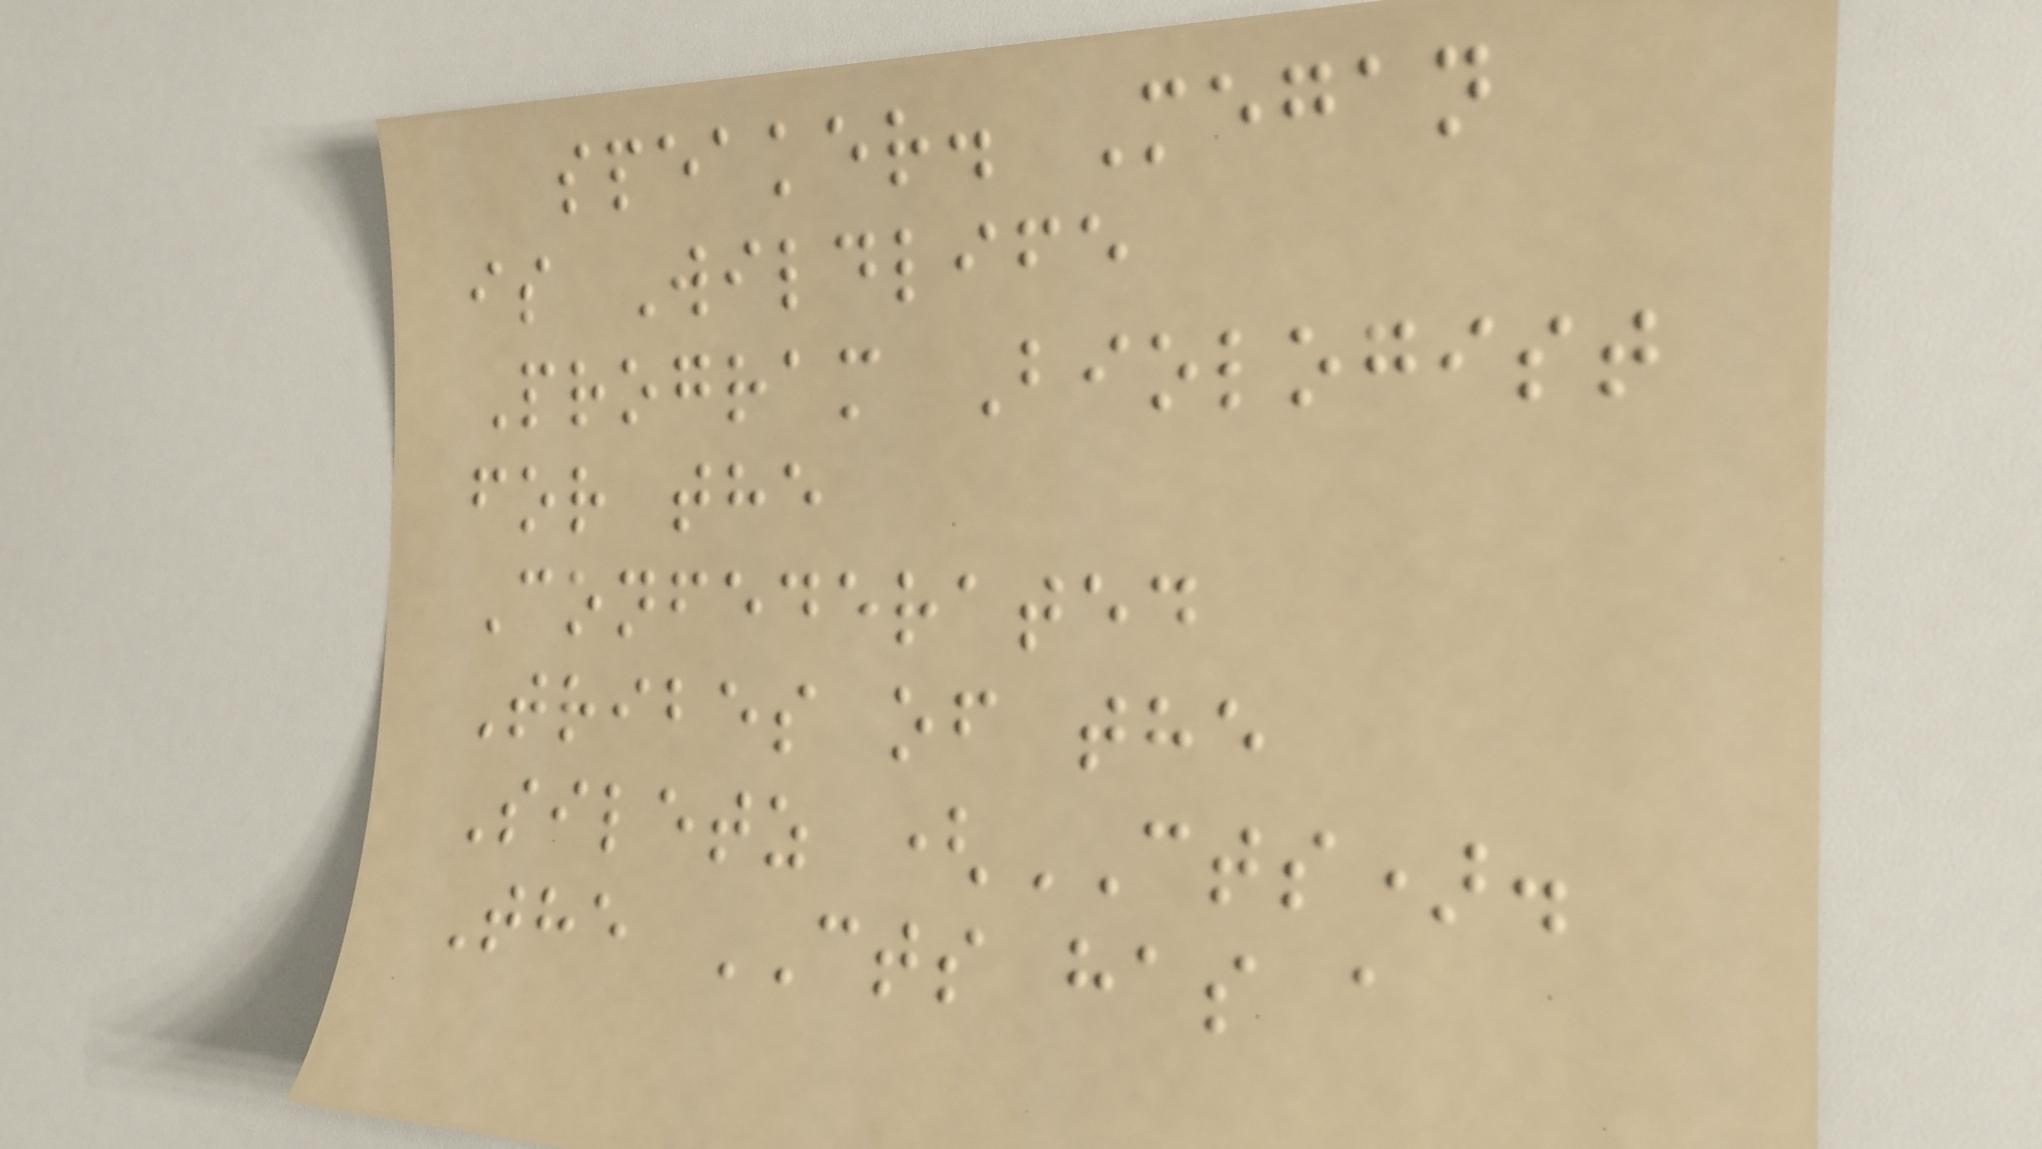speaker. Megan
is Wildlife
Program Biologist
for the
Confederated
Tribes of the
Siletz (CTS).
The CTS has a
